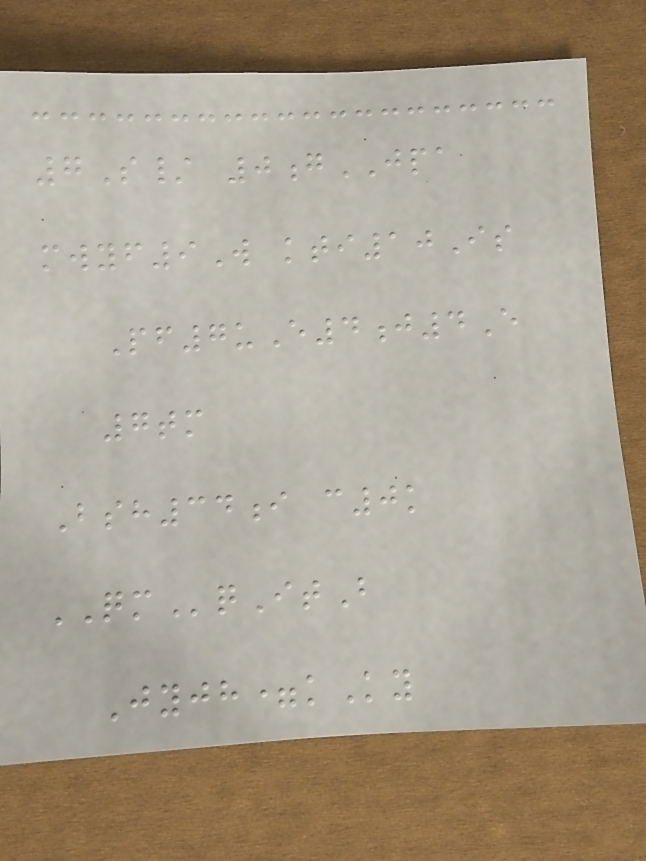7S/ 0gJPA
mwyf9W kti10Is
Pf7uE4j4E
7tm
Bsh34i c0k
QMqItB
Jyjh=kKy
